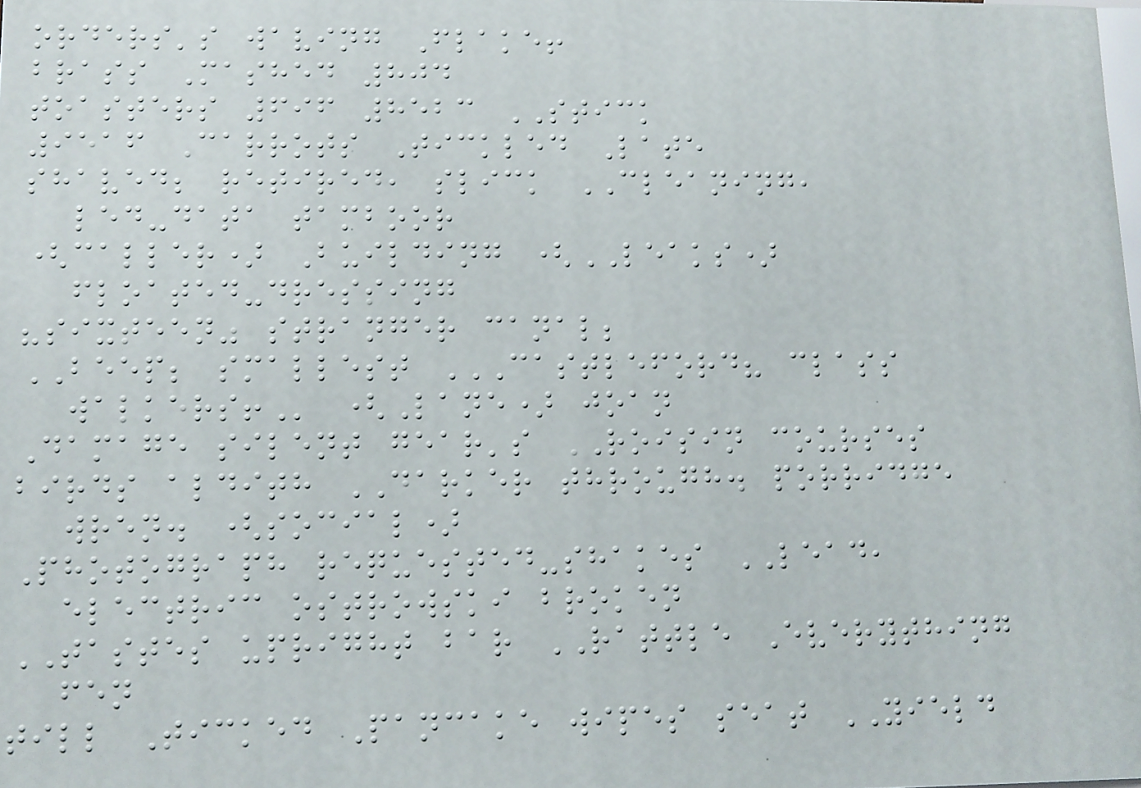orders's waving Flake!
brass Mashed 804
toasters 696 8523 STICK
9516 Carrots Tickled Late
shaved; retired, slick CLEANING,
led-data tamboor
(caller) Building (LEAKS)
floated-dressing
"sixteen" stranger canal;
BEEP; smallest CASTLEFORD? CLASS
WALKERS! (Lane) joan
Damage silent gear's ROISIN courses
birds aldith DARKER through. porridge
wren. (social)
Photograph requested-shakes LEAD,
electric ostrowski broken
TASTES upright bar RATTLE Everything
fen
till Ticked Pancake wipes seat YIELD
